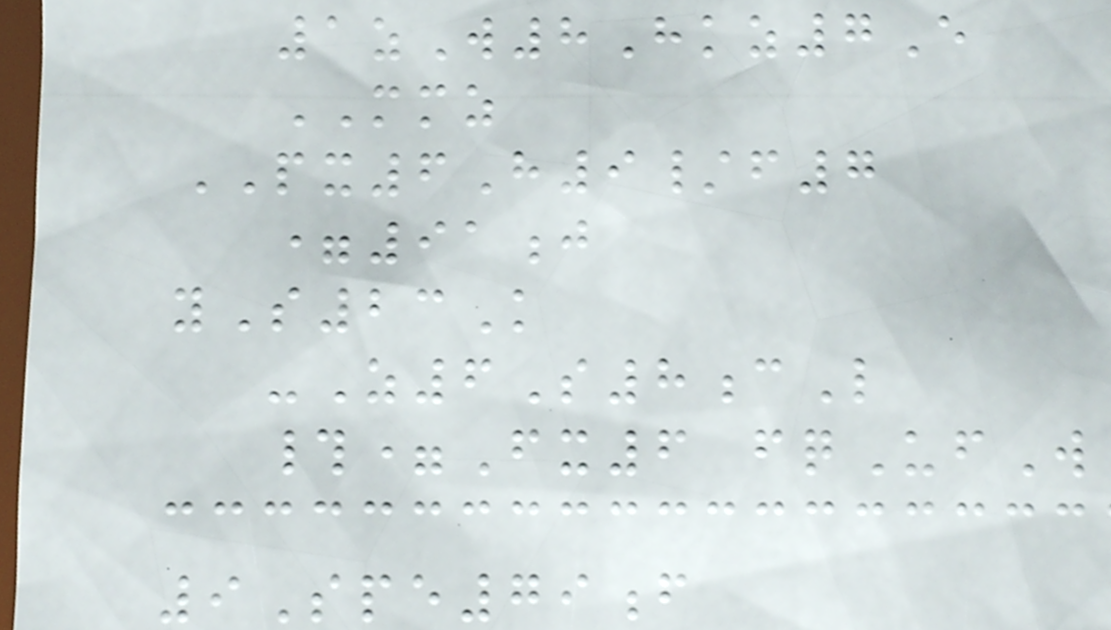1zW8Hkz7E
MMZ
PX6H9/f7
=91j
yS23K
-Z6S8cL
#=Fx6 fqUfW
9Spe79f
